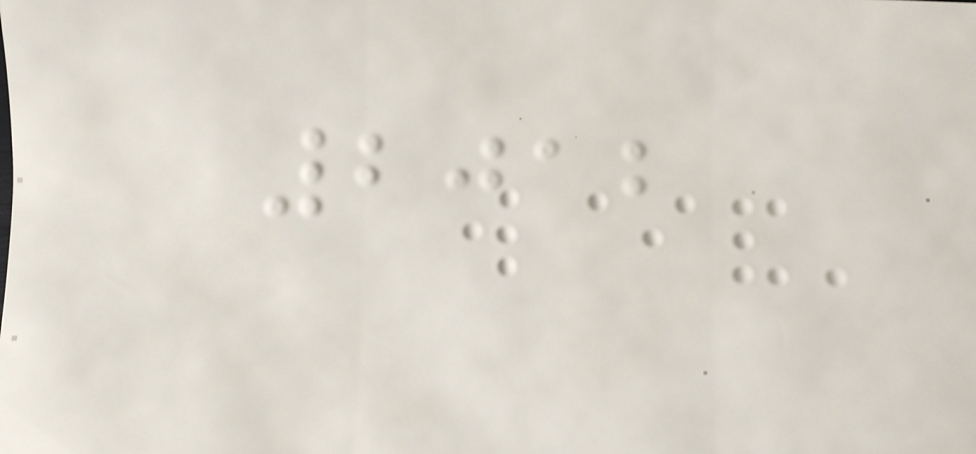2012
